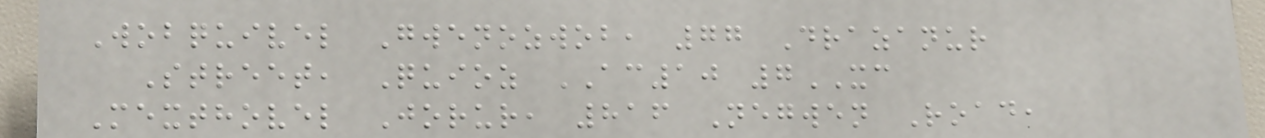Wobquivel Gwenozwob, 77 Drazanur
Street, Quioz AC10 7XC
Mexthovel Jorur, 816 Negwen Road,
